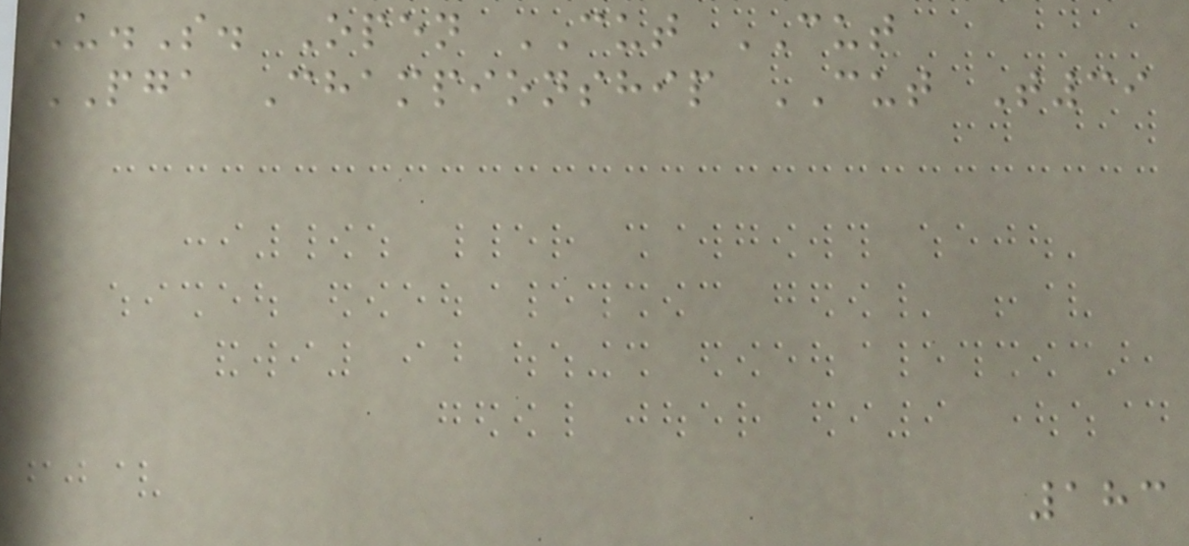U.S. Open CUT CUT
PGA Championship CUT T39
183
